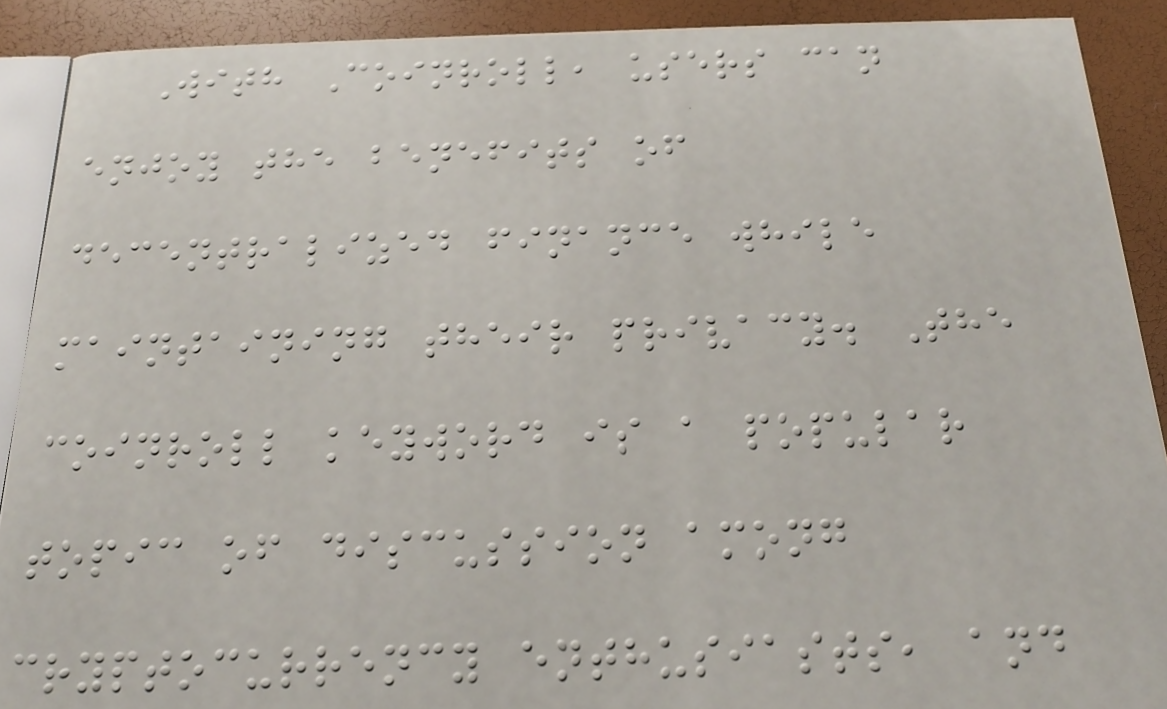With Coinroll, users can
enjoy the benefits of
decentralized finance while
maintaining their privacy. The
coinroll keyword is a popular
topic of discussion among
cryptocurrency enthusiasts, and
